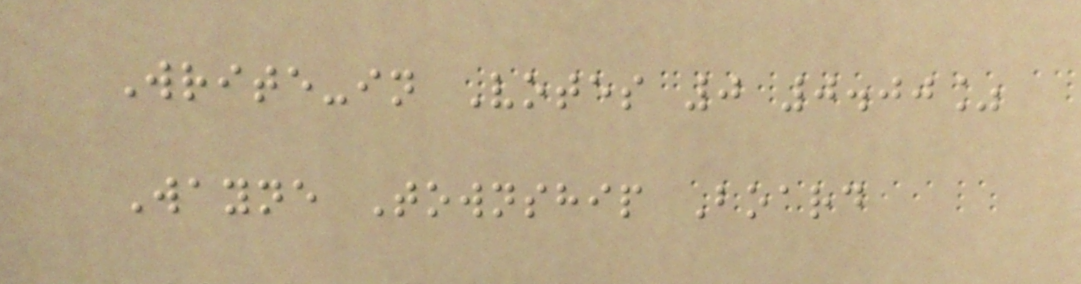Write-in Votes 0 0.00%
Wayne Township Board
